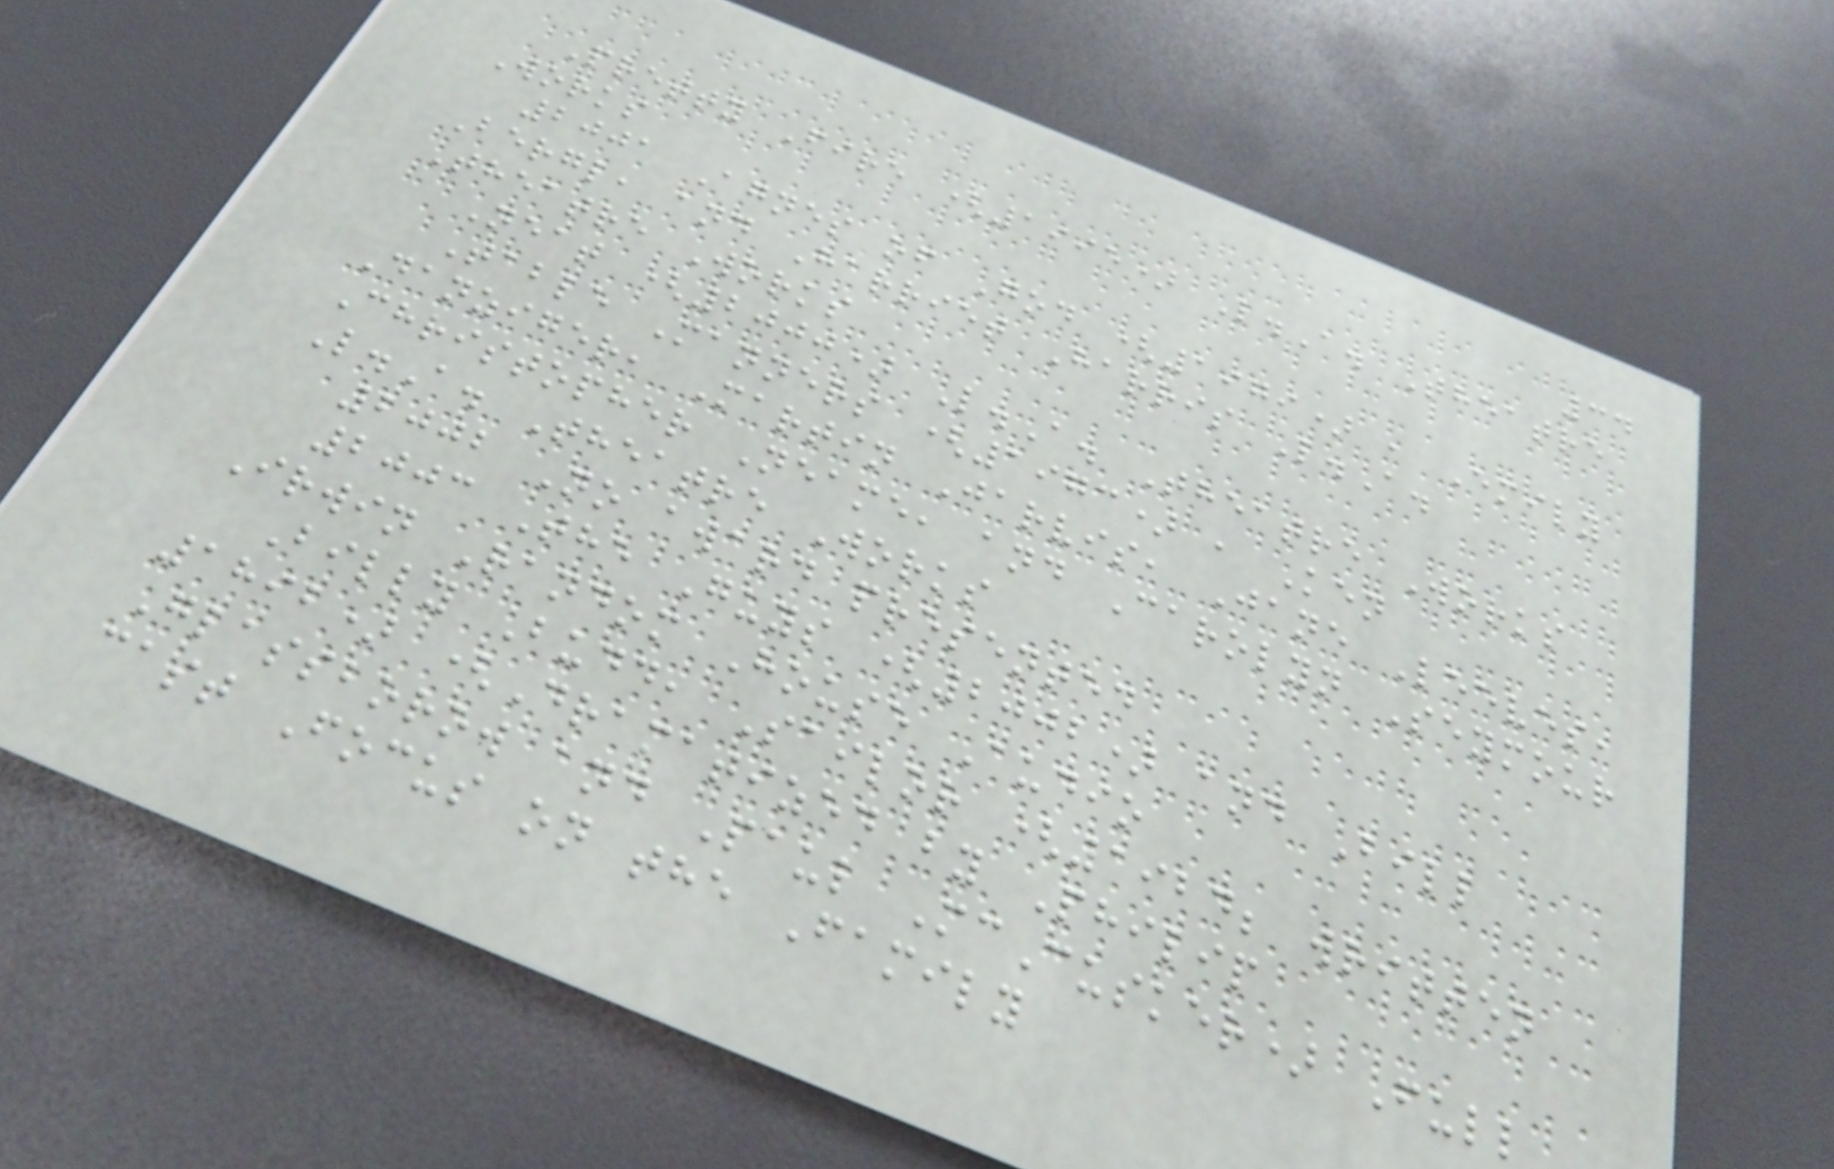34
Pretty Fire (1995) L.A. Theatre
Works
2001 Agnes of God (1979) , Emily
Bergl, and Harriet Harris L.A.
Theatre Works
Neat (2000) L.A. Theatre Works
Table Manners (1973) , Ken
Danziger, Martin Jarvis, Jane Leeves,
Christopher Neame, and Carolyn Seymour
L.A. Theatre Works
2002 No award presented
2003 The Guys (2002) and Bill
Irwin Random House Audio
Billy Budd, Sailor (1924; written
1892) (Dramatized by Philip
Glassborow and Paul McCusker) Full
cast Focus on the Family
